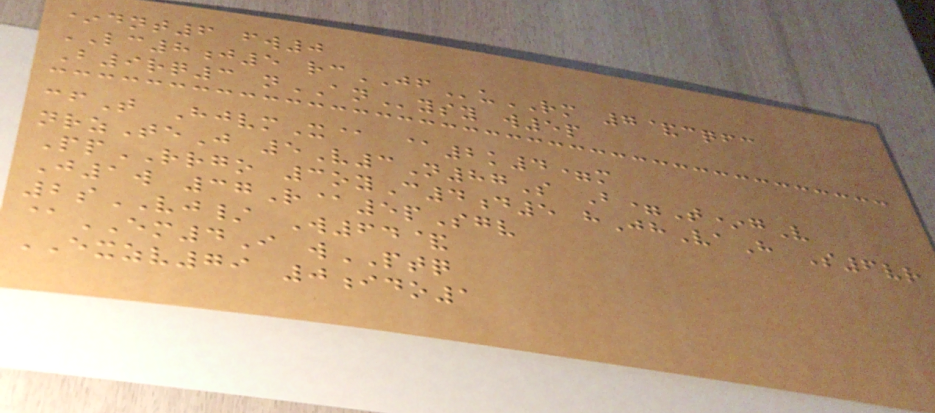*dnt6 fw0
LC8j5 rcJFuRM 7&cqfc
B9rq3 nANysy w5p
cfT HjvmX@ @2k4=m
nrzTeJ 5V3N87S B=T*gV
PpRRGO 3oyC4d5 hJhVaH S6vr
J1w 37R@5pSgv
2sVJ/ W64&
@EM4I wPTQ
EXZV79 0ido1
